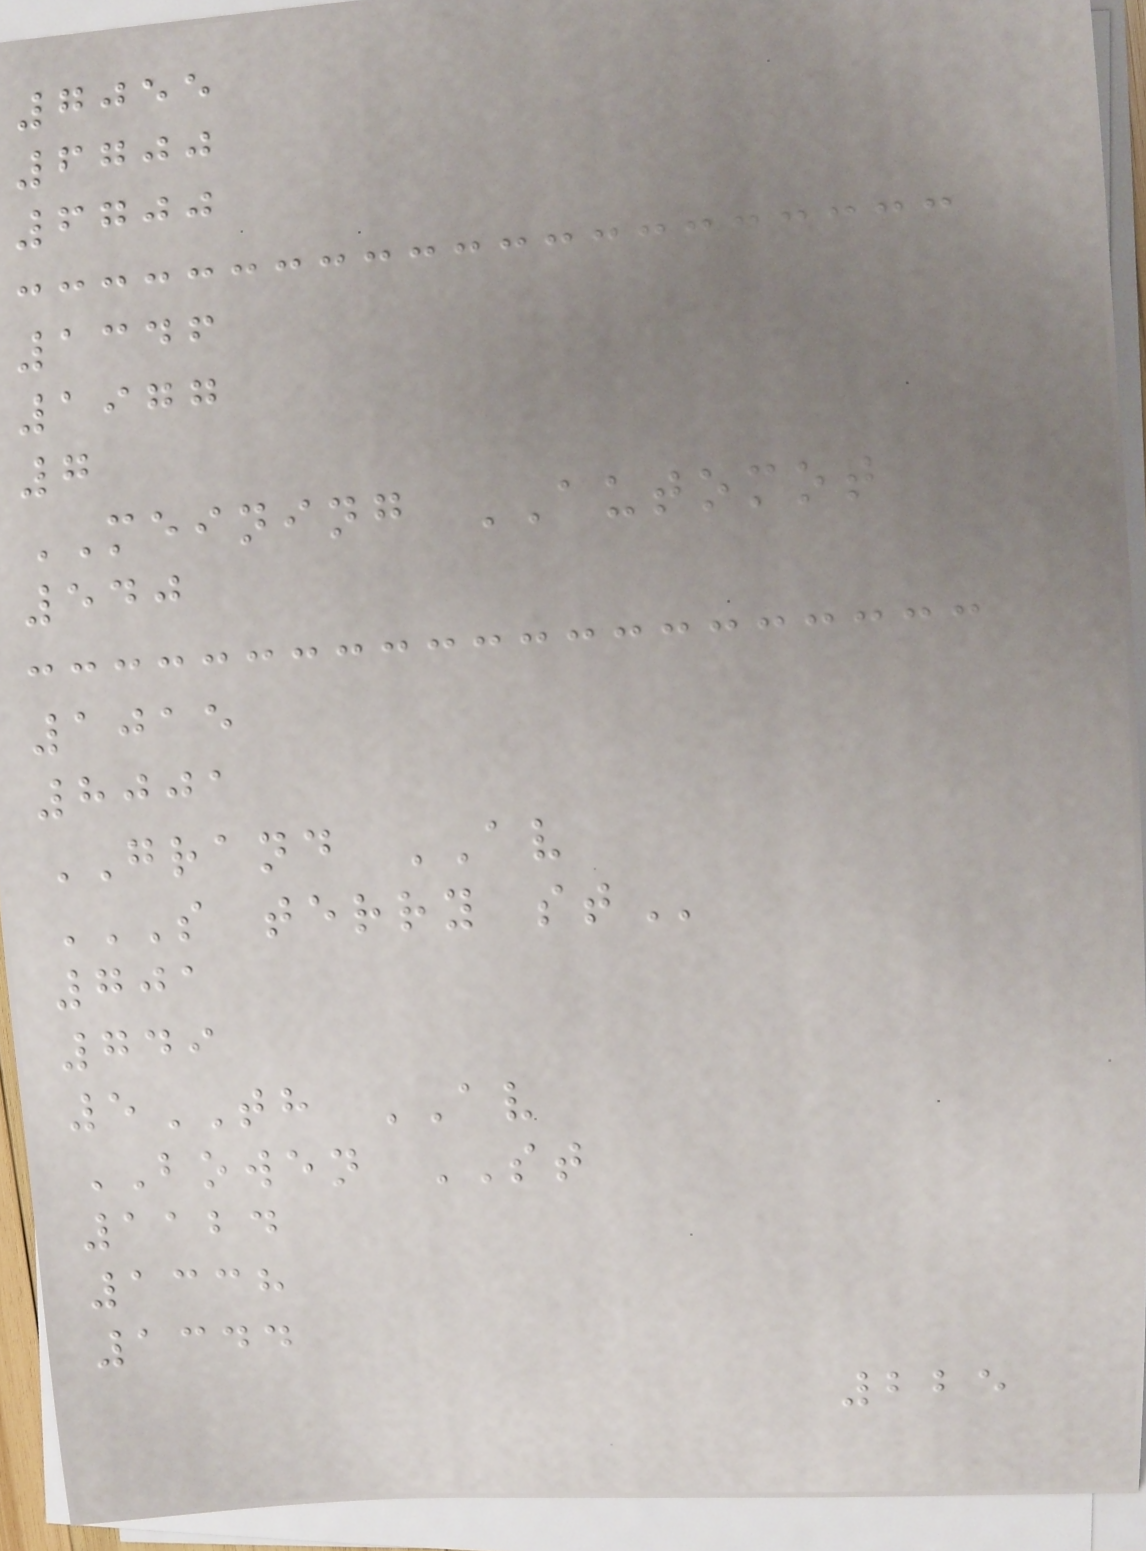7055
6700
6700
1346
1977
7
MEINING AUTOMOT
540
1015
8001
GRAND AV
S TERRY ST
701
749
5TH AV
BOWEN ST
1124
1338
1344
225
